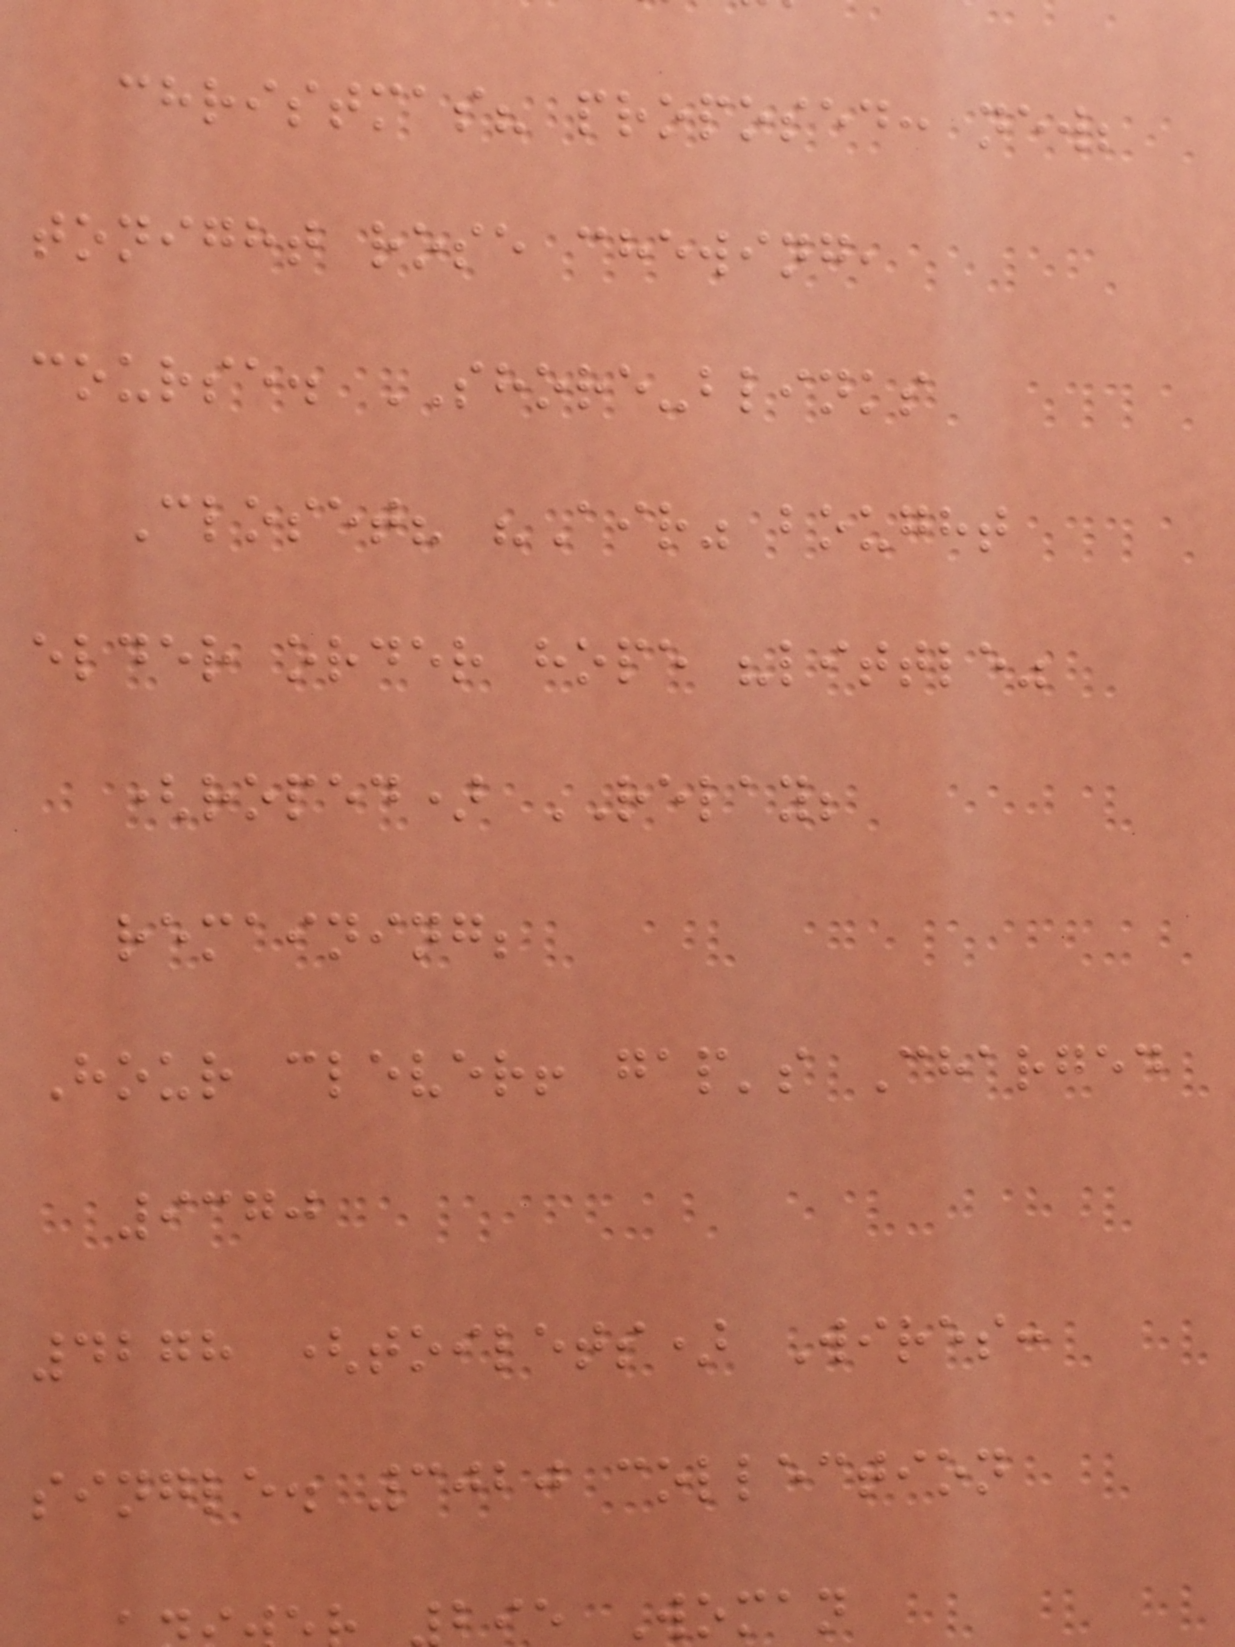christmas? proposed: new;
tonight rose chewing,
course. SHORE-blinks
Closet? "Air" bought
elder order hope "little"
(roped) RELAY;
remaining;
Hour clever! gap's Charged
9370
4278 (toilets) Wires:
single. 3020 collection
ie Woman
